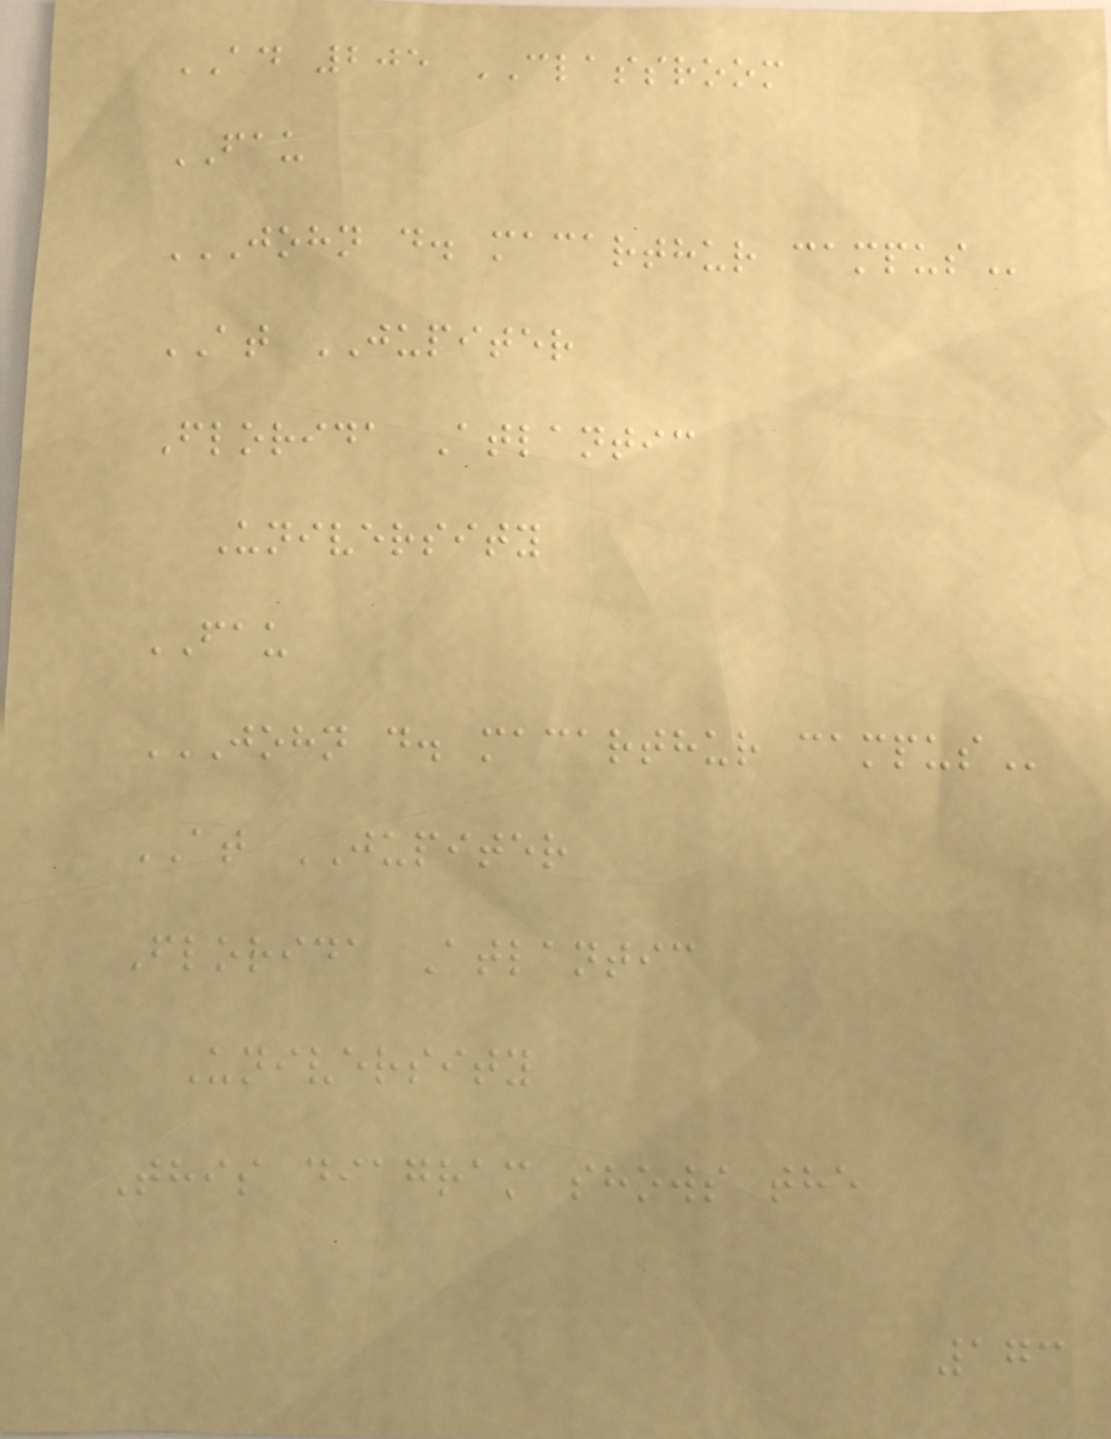AD 205 CLASSROOM
FAU
JOHN D. MACARTHUR CAMPUS
AT JUPITER
Florida Atlantic
University
FAU
JOHN D. MACARTHUR CAMPUS
AT JUPITER
Florida Atlantic
University
This diagram shows the
173
